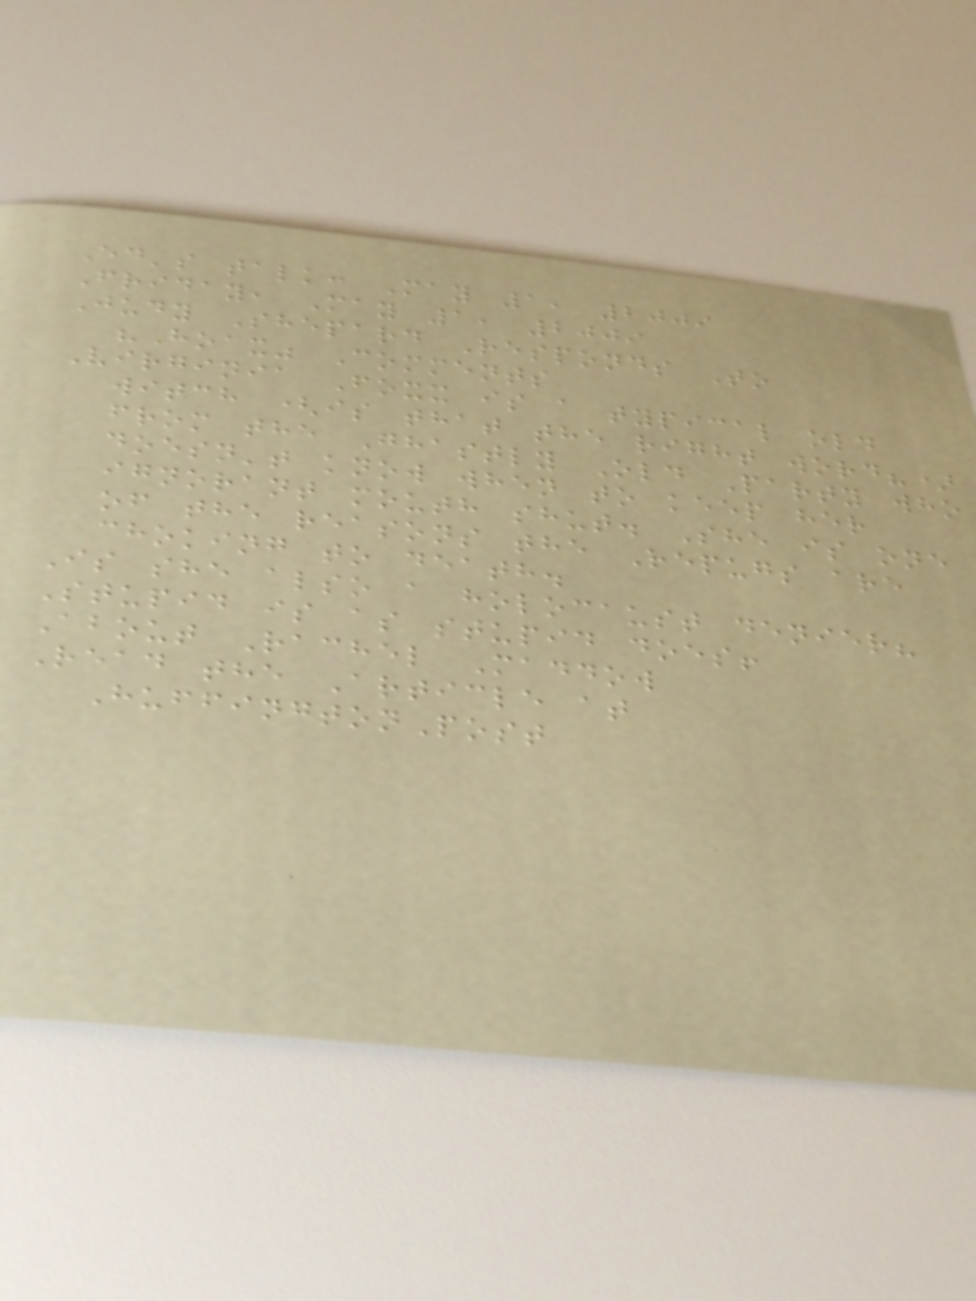Ed's talk: May 1, 2009
Friday, May 1, 2009
Judy Shepard Responds To
"Hoax" Comments
Virginia Foxx is a typical old
witch (is that the right word?)
from the Ghastly Old Party who
doesn't know when to keep her
ignorant mouth shut. She is one
of the reasons the Repugs are
choking to death.
Is she also a holocaust denier?
Stupid is as stupid does!
About Rachel Maddow
Read the Article at
HuffingtonPost
